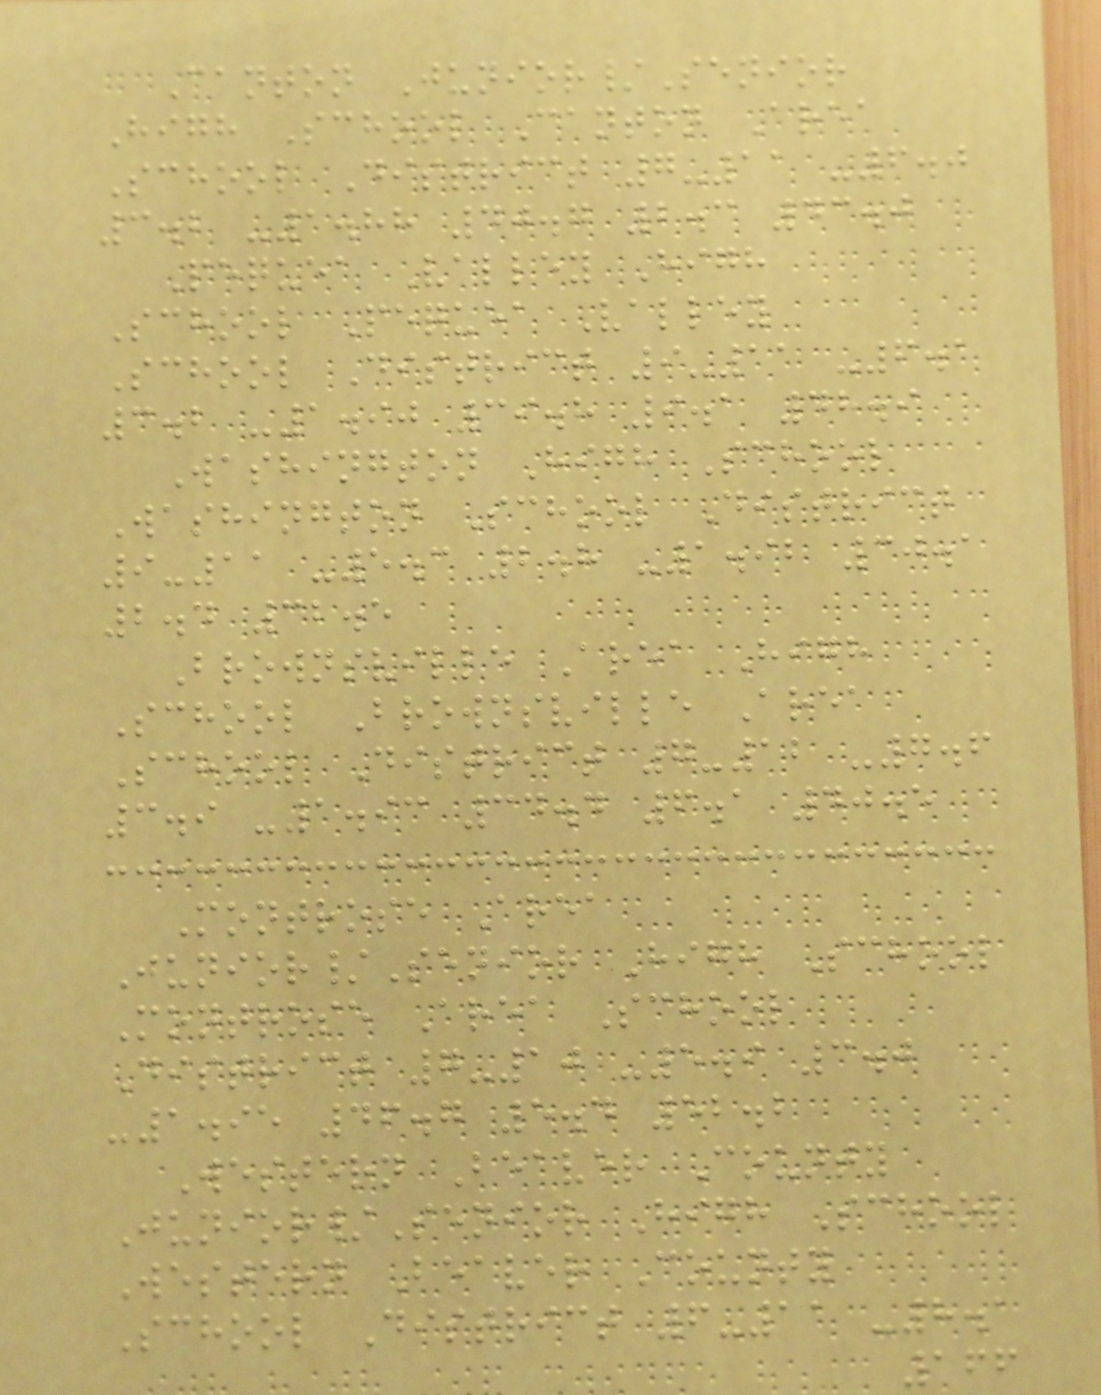Canton Junior/Senior
High School Canton Area
School District 7-11 -6.0
3.2 -1.88 40.7 2.3 43.0
Pequea Valley High
School Pequea Valley
School District 9-11 -6.1
3.2 -1.90 39.8 9.1 48.9
Washington High School
Washington School District
9-11 -5.3 2.8 -1.92 30.1
2.4 32.5
Brownsville Area High
School Brownsville Area
School District 7-12 -7.6
3.9 -1.93 34.4 6.1 40.5
Montrose Area
Junior/Senior High School
Montrose Area School
District 7-10 -5.9 3.0
-1.95 46.7 5.4 52.2
Western Beaver County
Junior/Senior High School
Western Beaver County
School District 6-11 -8.1
166
